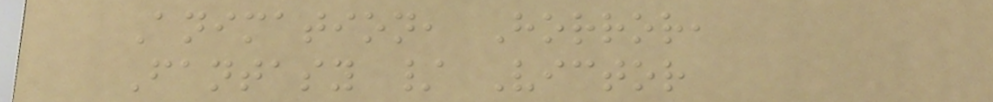Animation, Horror,
Fantasy / Victor
